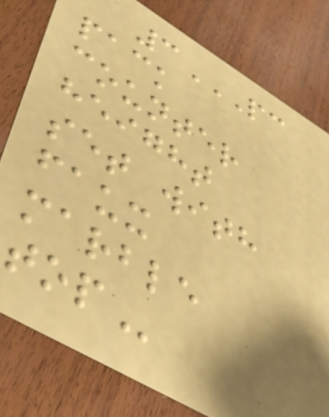3PC
PACK
COUNTER
HEIGHT
SET WITH
FAUX
MARBLE
TOP
